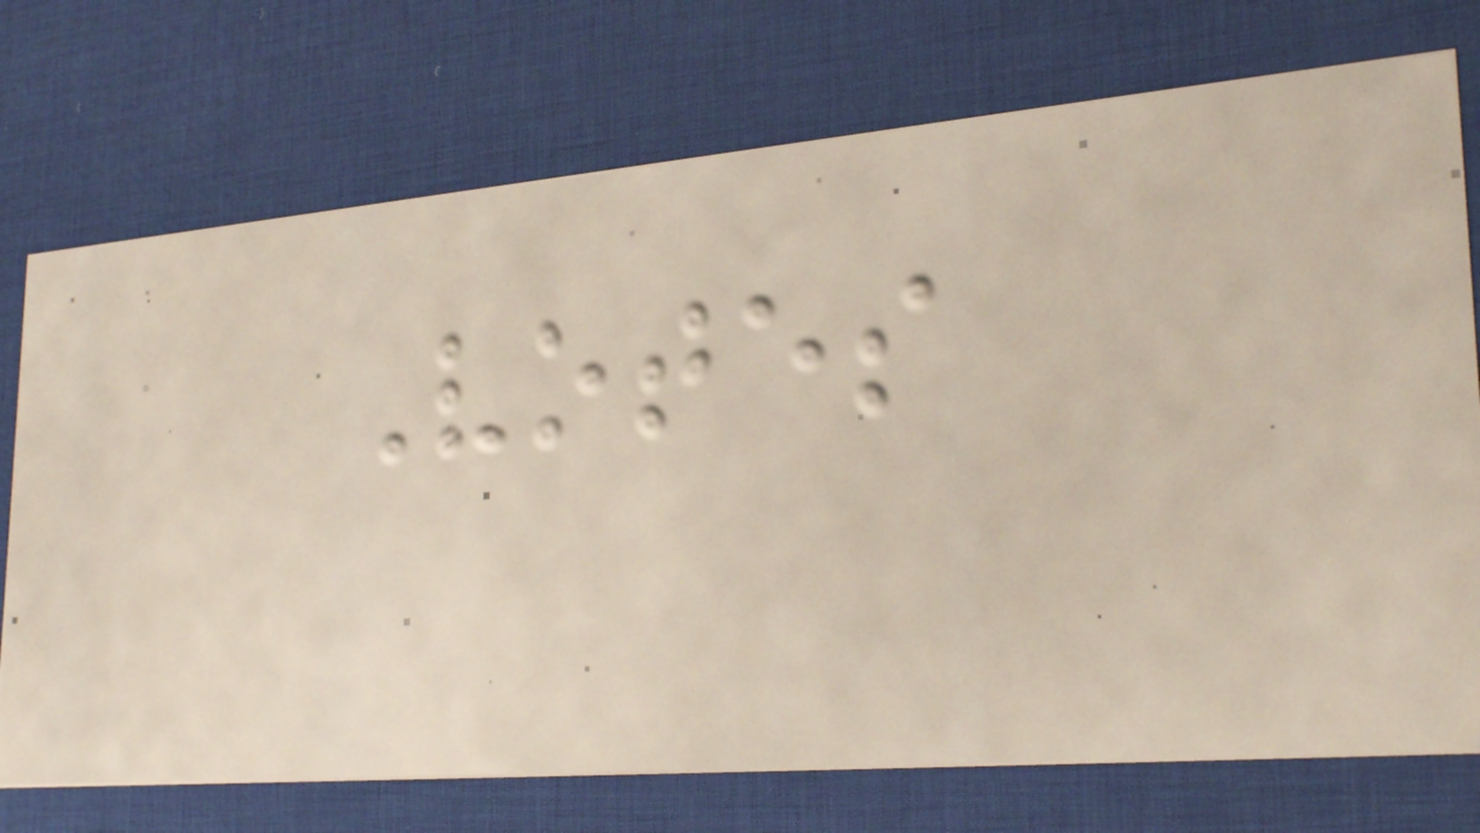Votes
